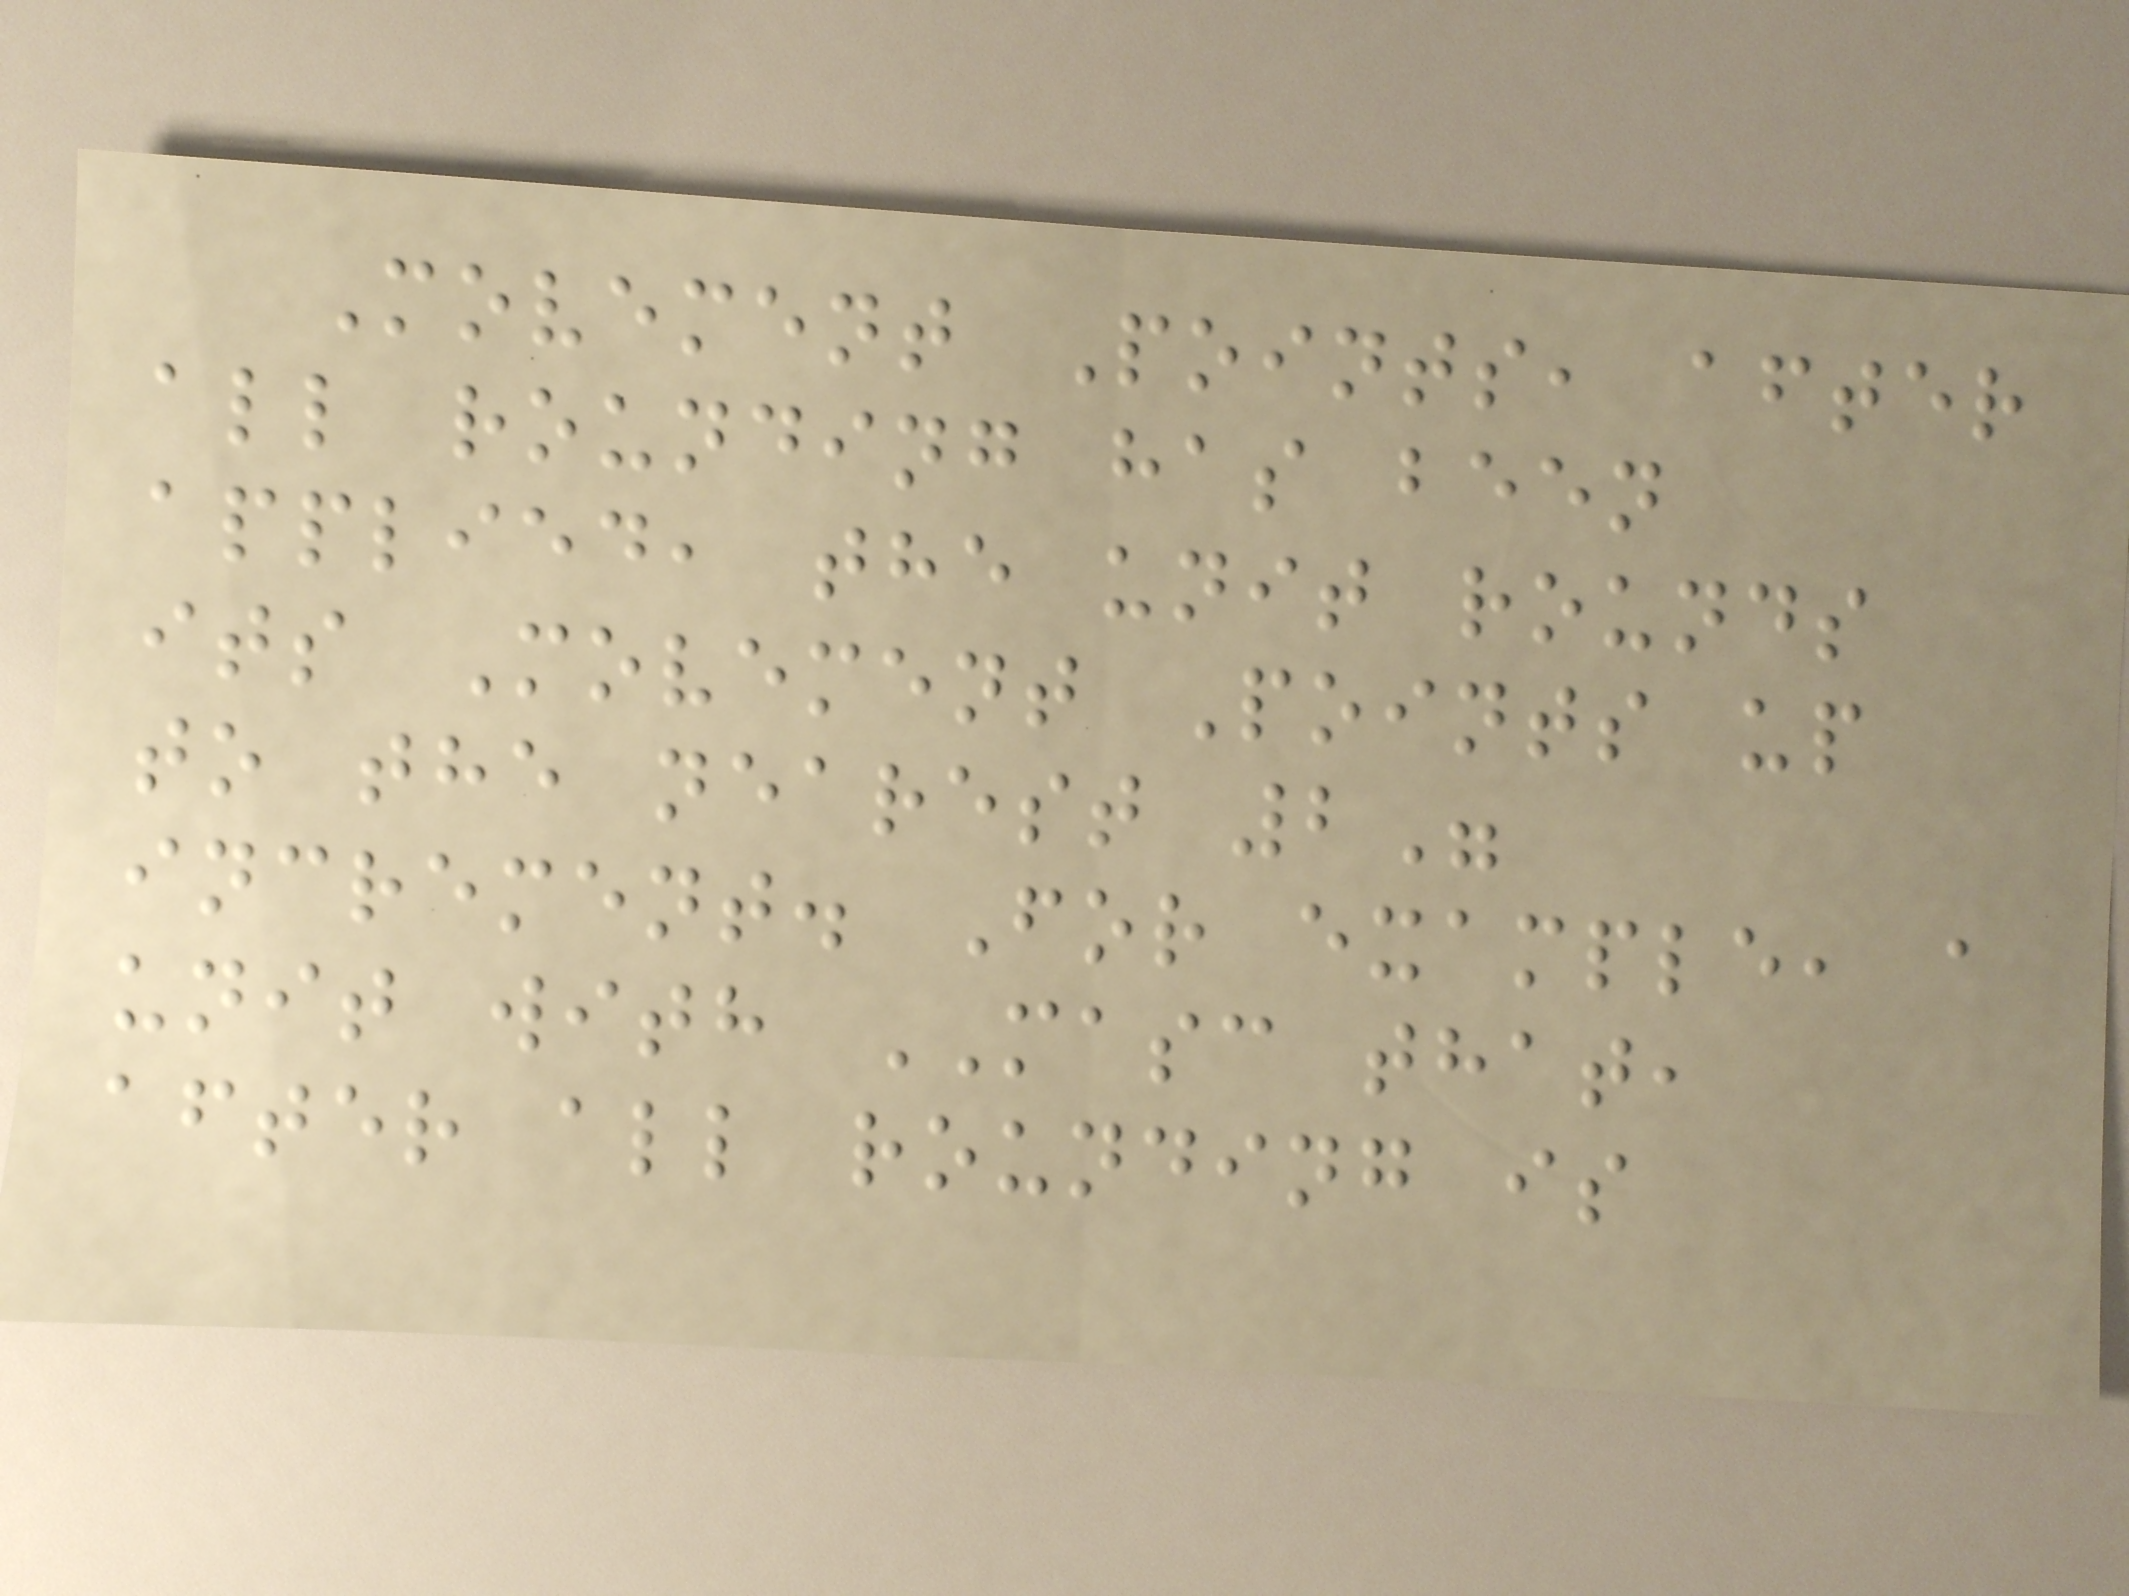Movement Points, after
all rounding has been
applied, the unit rounds
its Movement Points up
to the nearest 2"
increment. For example, a
unit with MASC that,
after all rounding is
